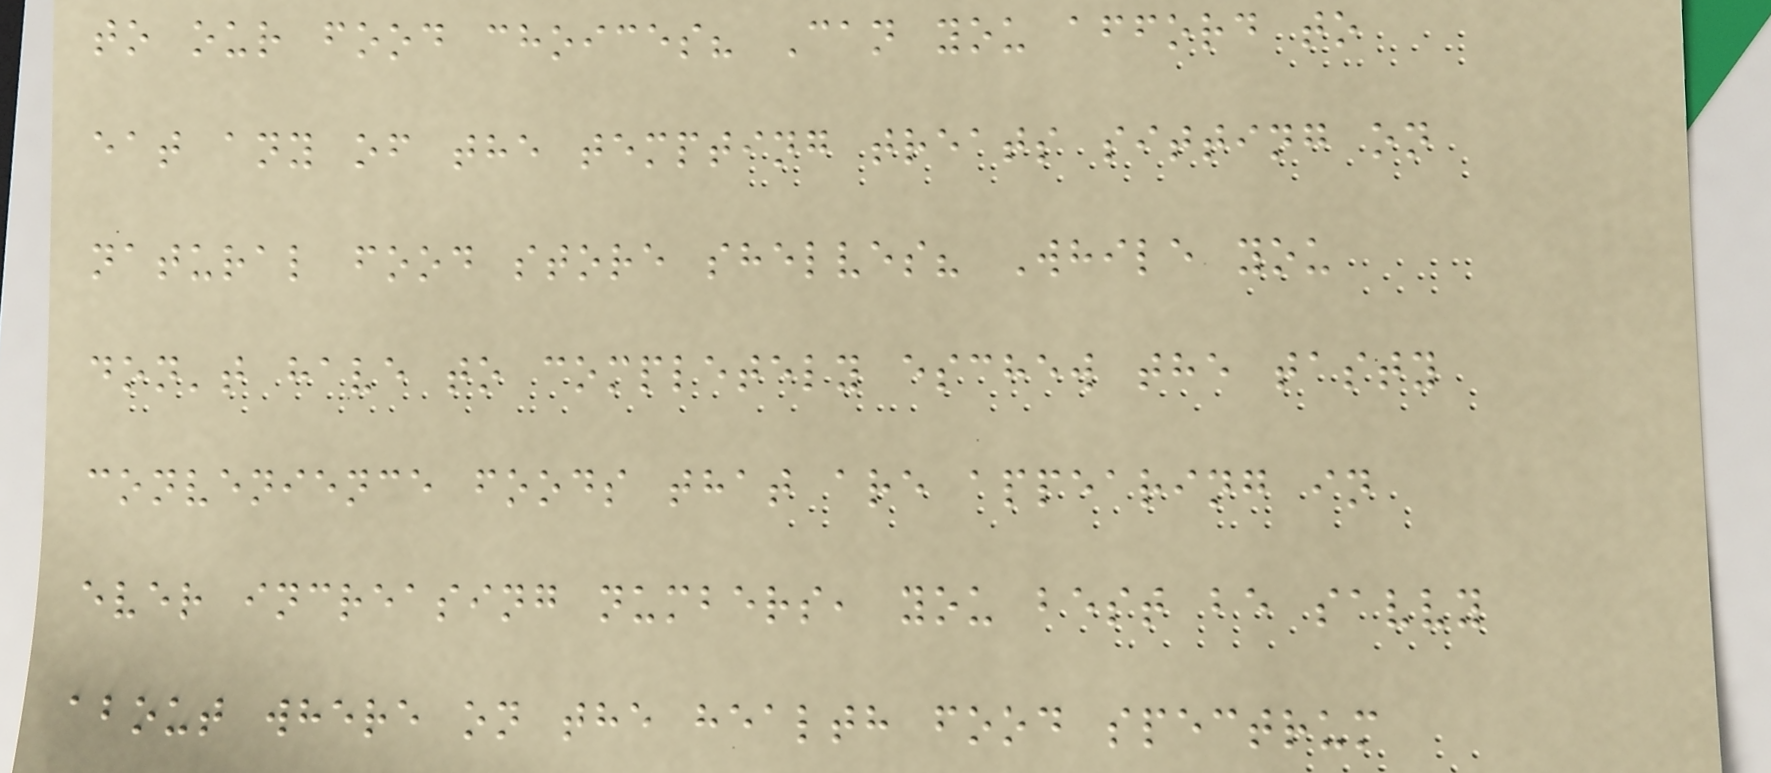to our food choices? Can you afford to
eat any of the tempting treats sitting on
natural food store shelves? While you
don't have to completely eschew the tasty
convenience foods that are appearing in
ever increasing numbers, you best be savvy
about where on the health food spectrum
